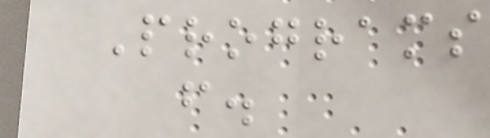Programs
f.
